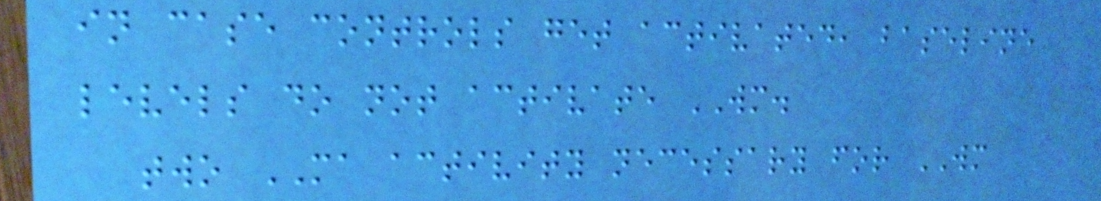in case controls get activated, baseline
levels do not activate WM.
two MA activity necessary for WM
